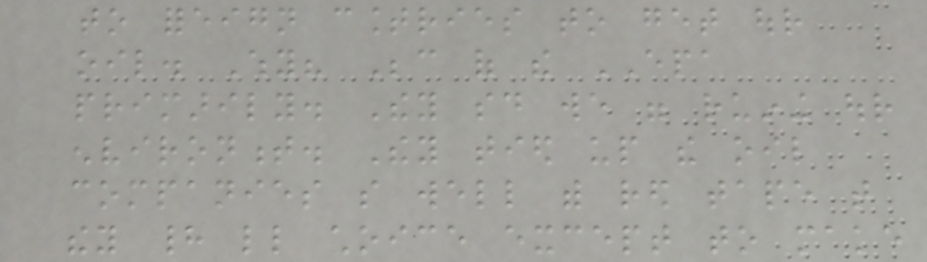to foreign countries to get our
oil. Why? Because of the EPA
primarily. They said we were ruining our
environment. They tied up the oil
companies so well with red tape that
they had little choice except to make
